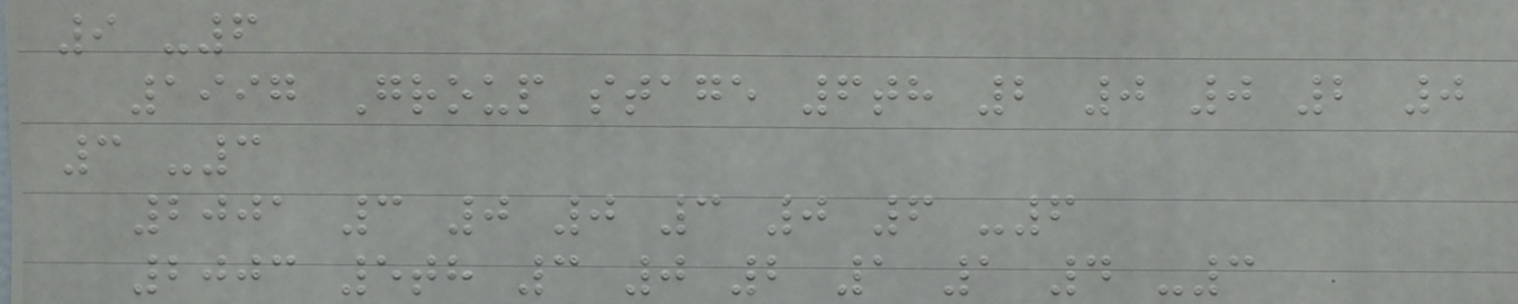9 -6
1997 Group stage 6th 2 0 0 2 0
3 -3
2001 3 0 0 3 0 6 -6
2003 5th 3 0 2 1 1 4 -3
